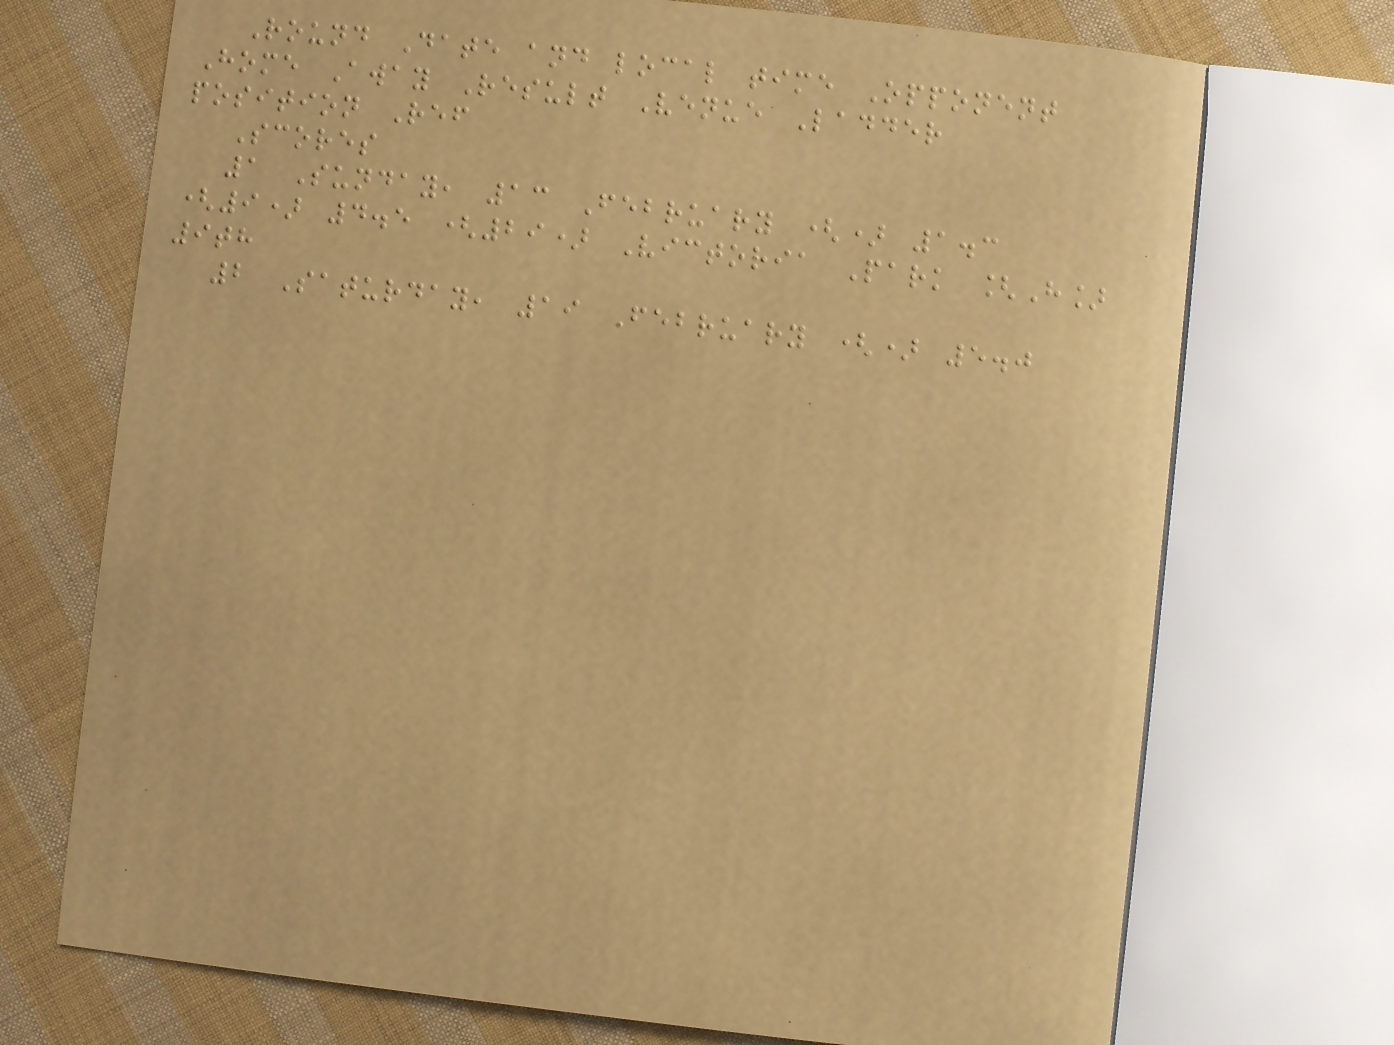Round Date and local time Opponent
Home Away Result Venue Ladder
position Ref
Scores
1 Sunday, 13 February () 1.3
(9) 4.5 (29) Victoria Park [H]
9th
2 Saturday, 19 February () 5.0
